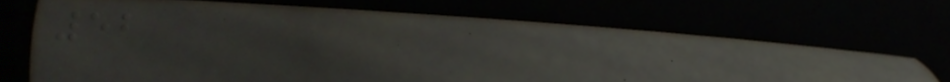52
